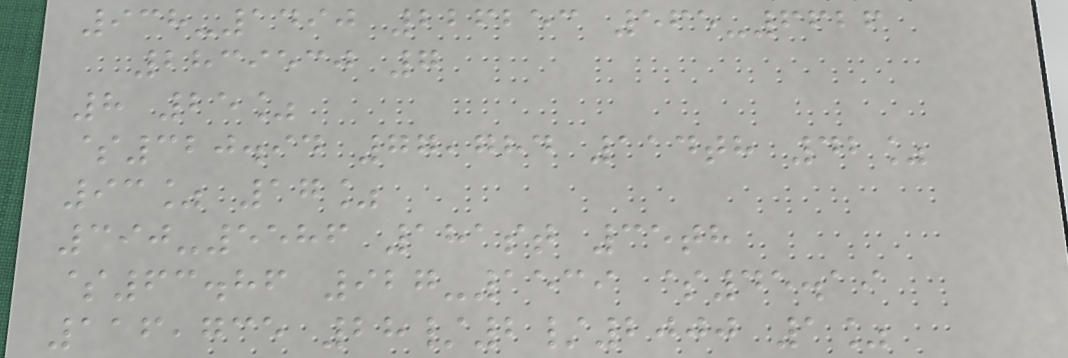938-1490 226253 565-6626
2839530 7
8 25%
$320.94 77,784 114th 42%
93% 17%
390-5586 181st 35th
$63.86 927-1539 $45.19
116,735 28/2/2000 1%
